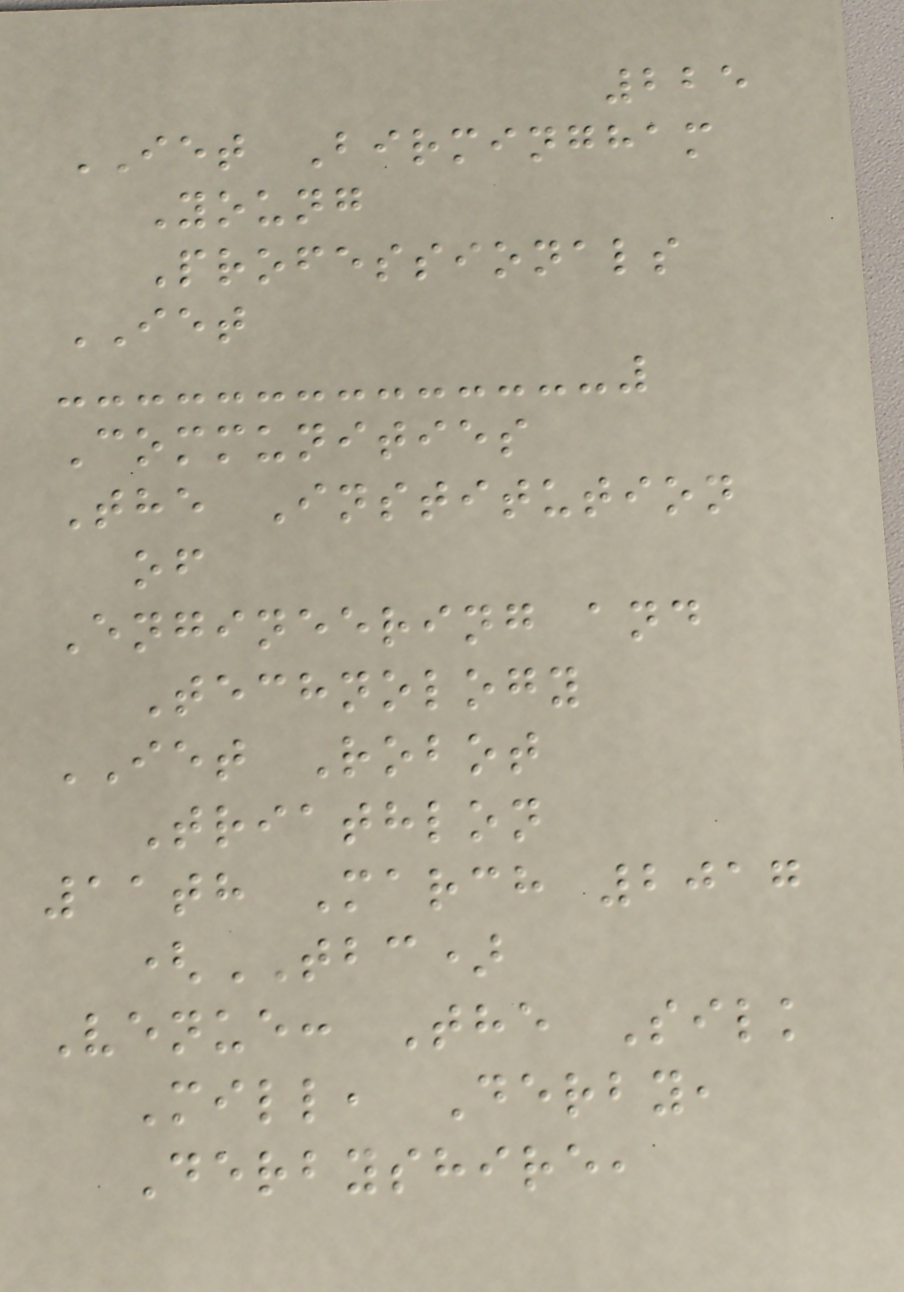225
IET Birmingham
Young
Professionals
IET
Communities
The Institution
of
Engineering and
Technology
IET Robot
Triathlon
11th March 2017
(TBC)
Venue: The Silk
Mill, Derby,
Derbyshire,
